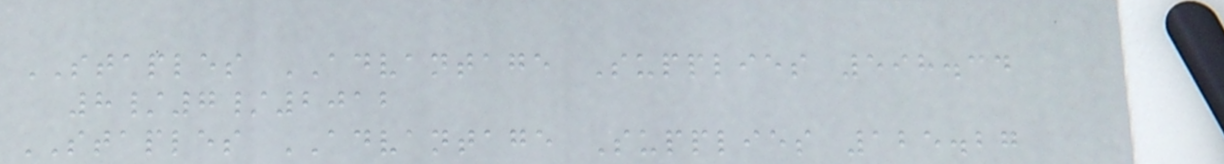STAPLES ADVANTAGE Supplies 598.34
8/7/2012
STAPLES ADVANTAGE Supplies 125.27
